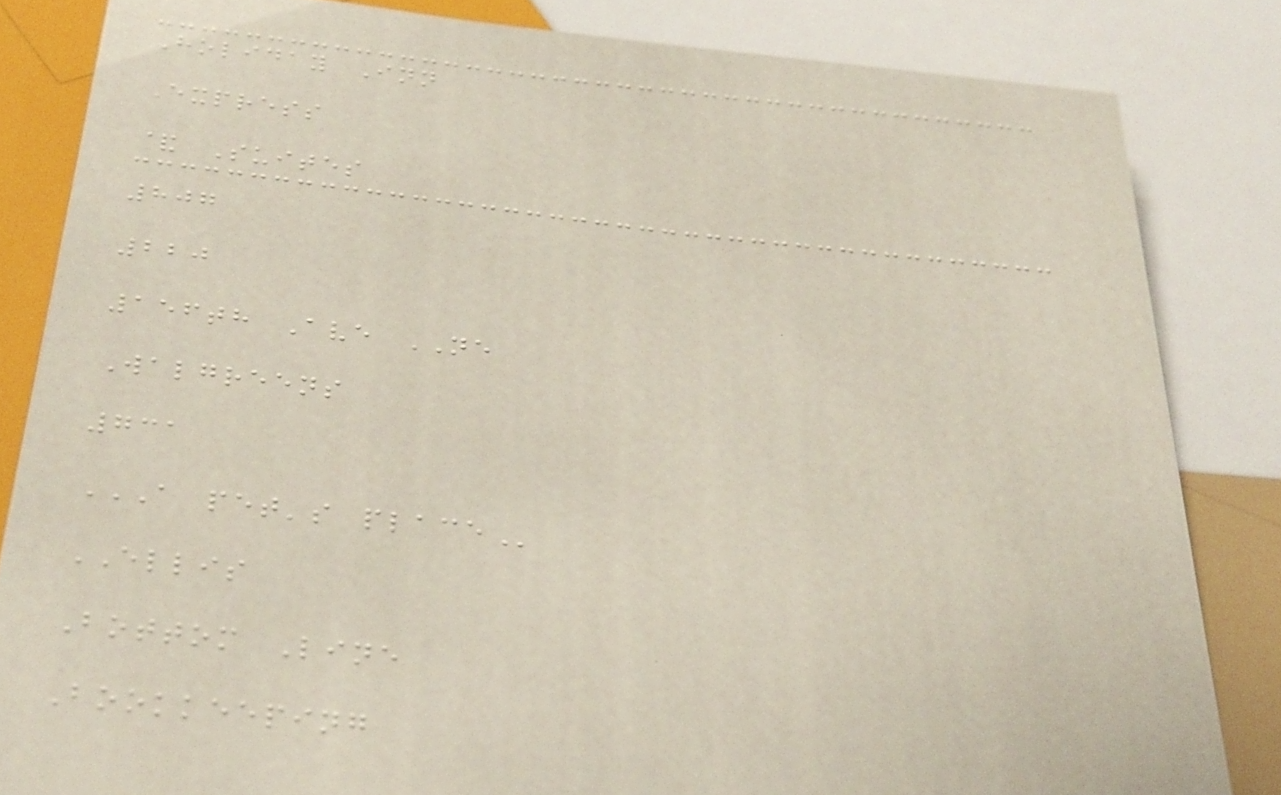Holiday Inn
Express
& Suites
807
220
156th Ave NE
Walgreens
731
A PET'S PLACE
ELLIS
Bottom Line
Bookkeeping
